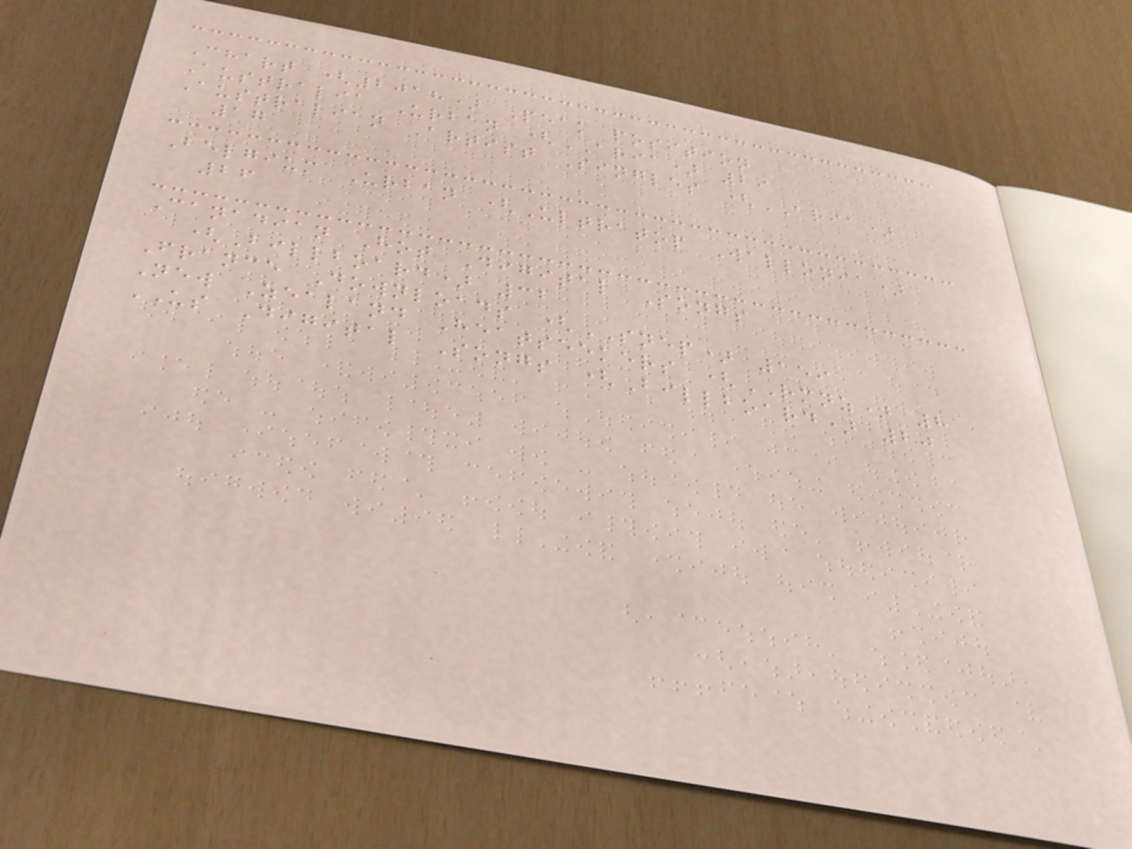Chart (2018) Peak position
Australia Urban (ARIA) 29
Australian Artist Singles (ARIA)
17
Belgium Urban (Ultratop Wallonia)
26
Canadian Hot Digital Songs
(Billboard) 32
France Downloads (SNEP) 159
New Zealand Heatseekers (RMNZ) 8
US Digital Songs (Billboard) 20
